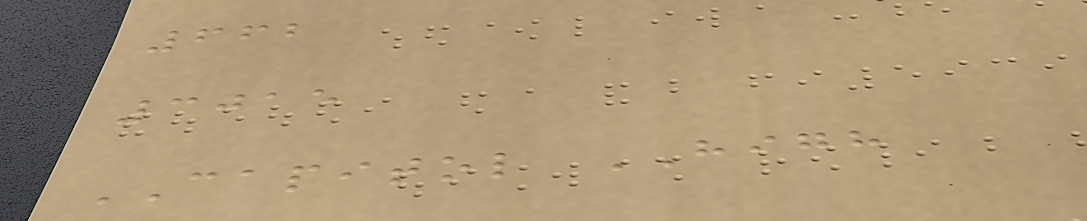662
3015
CAPITOL HIGH
